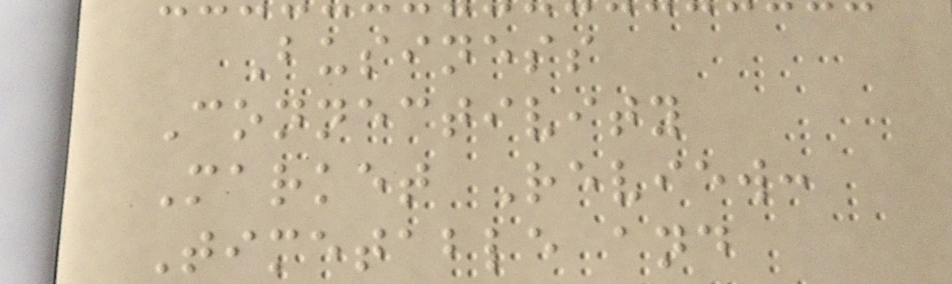Business
Connectivity
Market Review:
Timetable and
